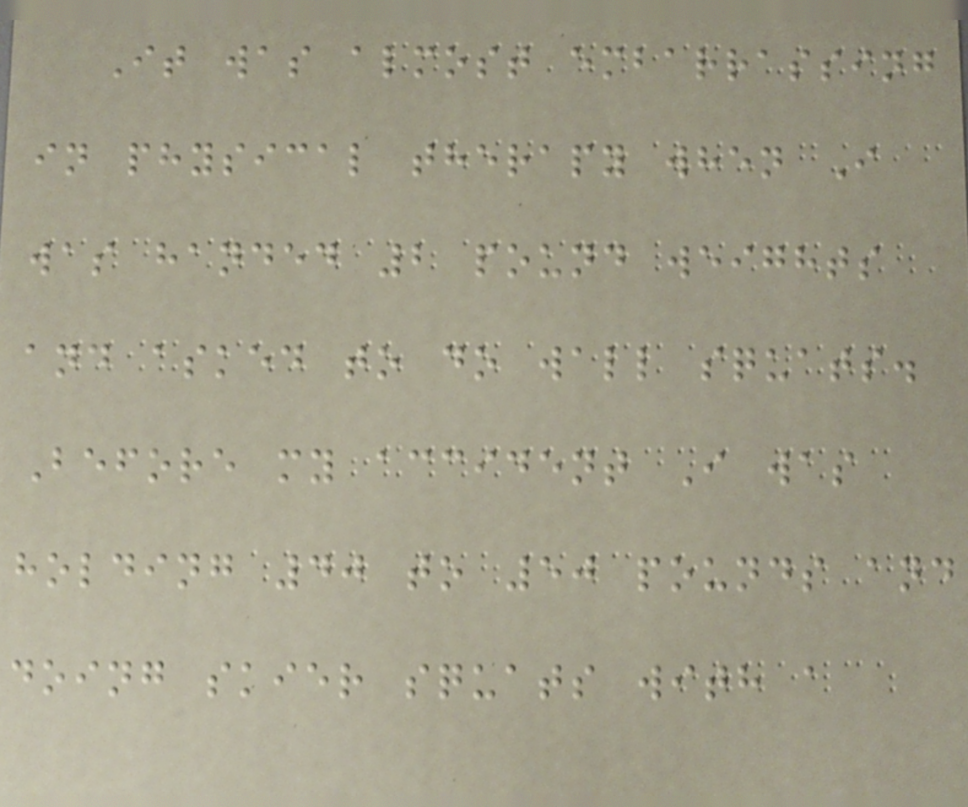It was almost embarrassing
in physical therapy when I
was handed 2 pound weights
and asked to do wall squats.
Before my accident I was
holding 40 to 50 pounds and
doing skier squats with a
